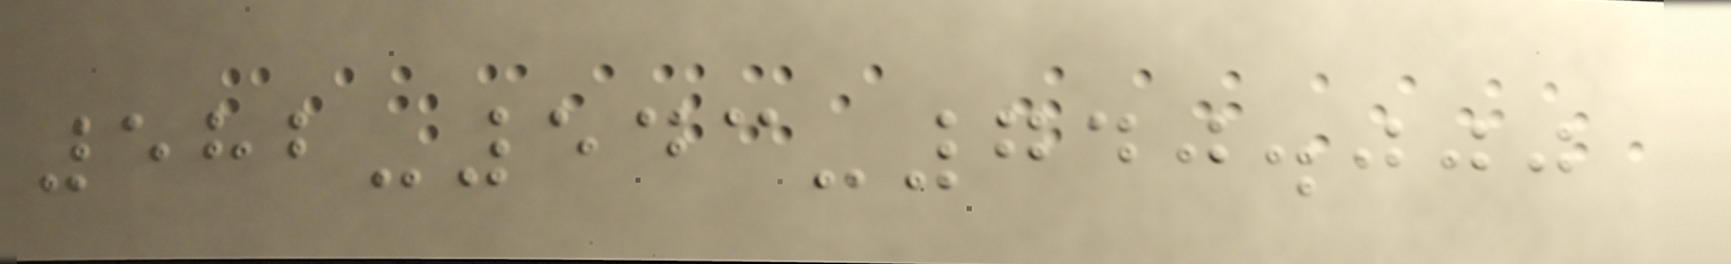582-543-740.000
